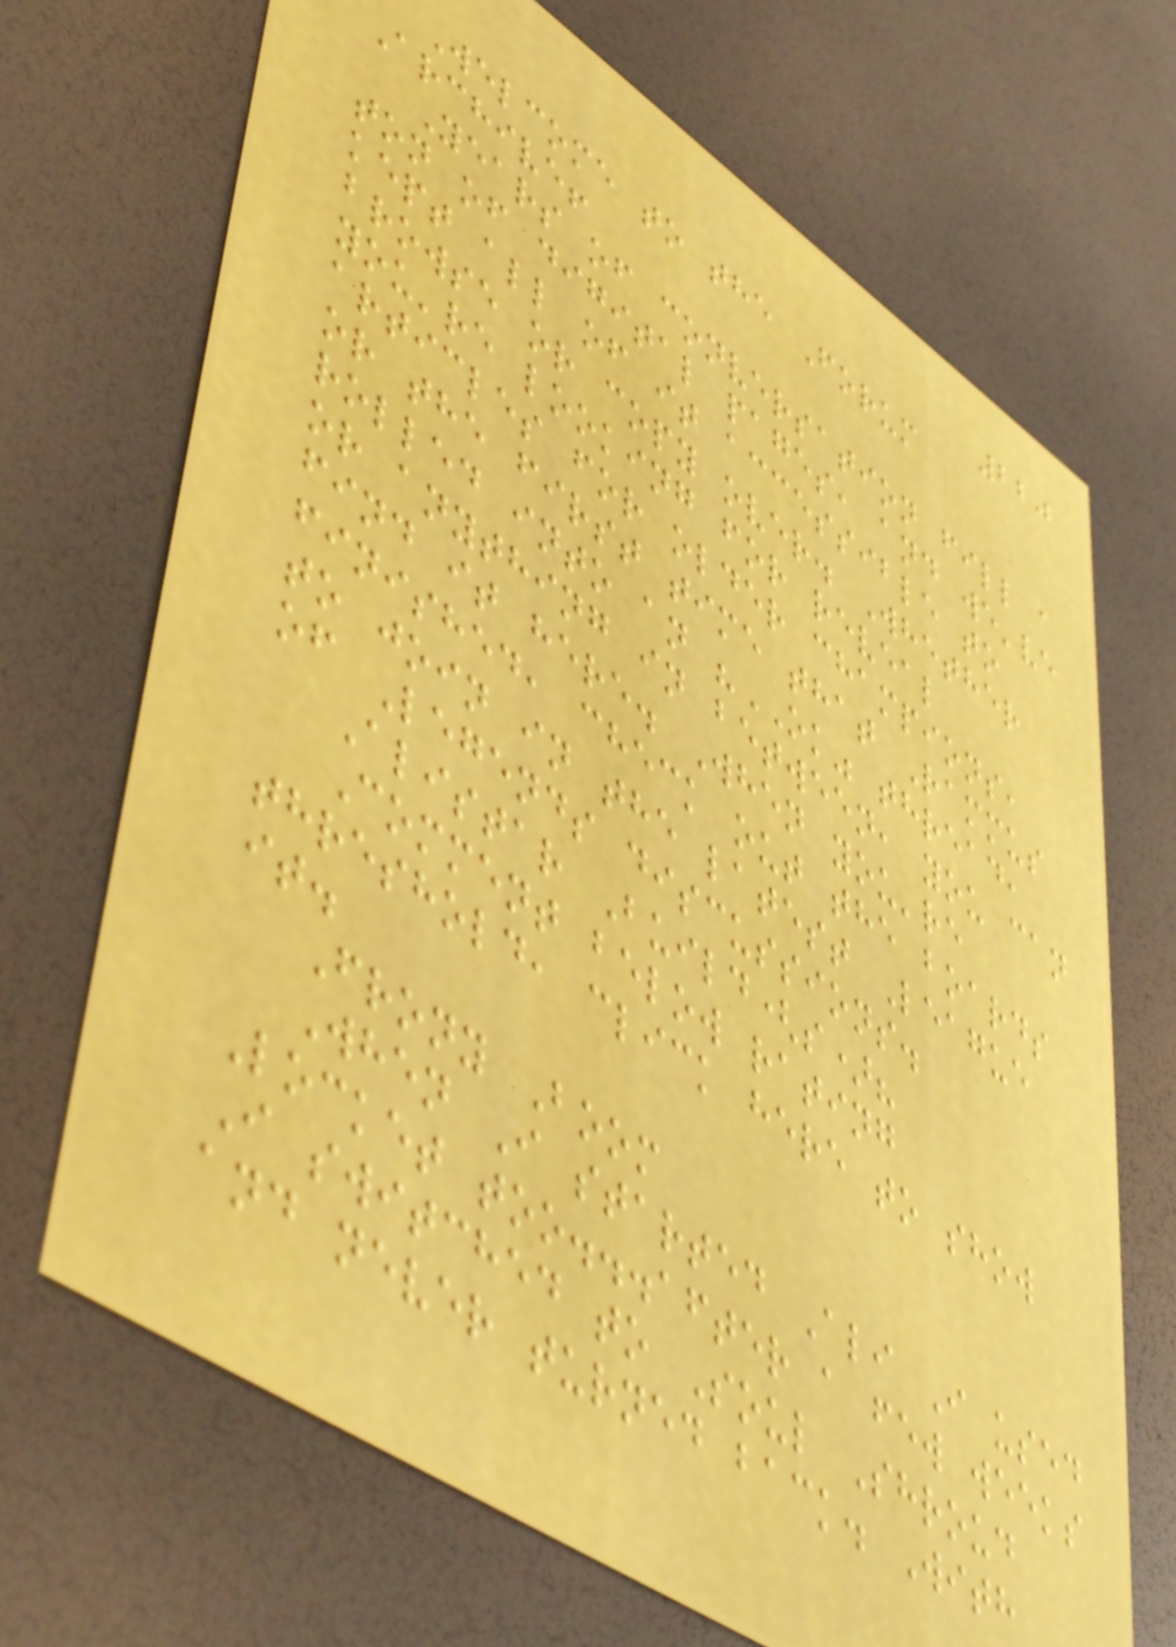220
Welcome to the Forum
Archive!
Years of conversation fill a
ton of digital pages, and we've
kept all of it accessible to
browse or copy over. Whether
you're looking for reveal
articles for older champions,
or the first time that Rammus
rolled into an "OK" thread,
or anything in between, you can
find it here. When you're
finished, check out the boards
to join in the latest League
of Legends discussions.
Alistar Build(s)?
Comment below rating
threshold, click here to show
it.
Frony Boom
When I started Ali I used
Locket too...after a few weeks
I switched to Soul Shroud
and never turned back. With
